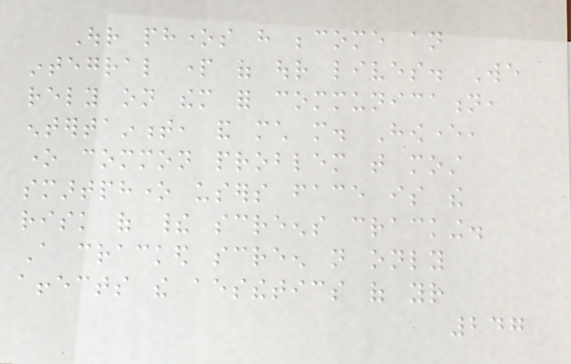Our phones have become an
integral part of our lives. We
rely on them for communication,
entertainment, and much more. However,
one common problem that most
smartphone users face is the
risk of their screens cracking.
A cracked screen not only
affects the aesthetics of your
247
